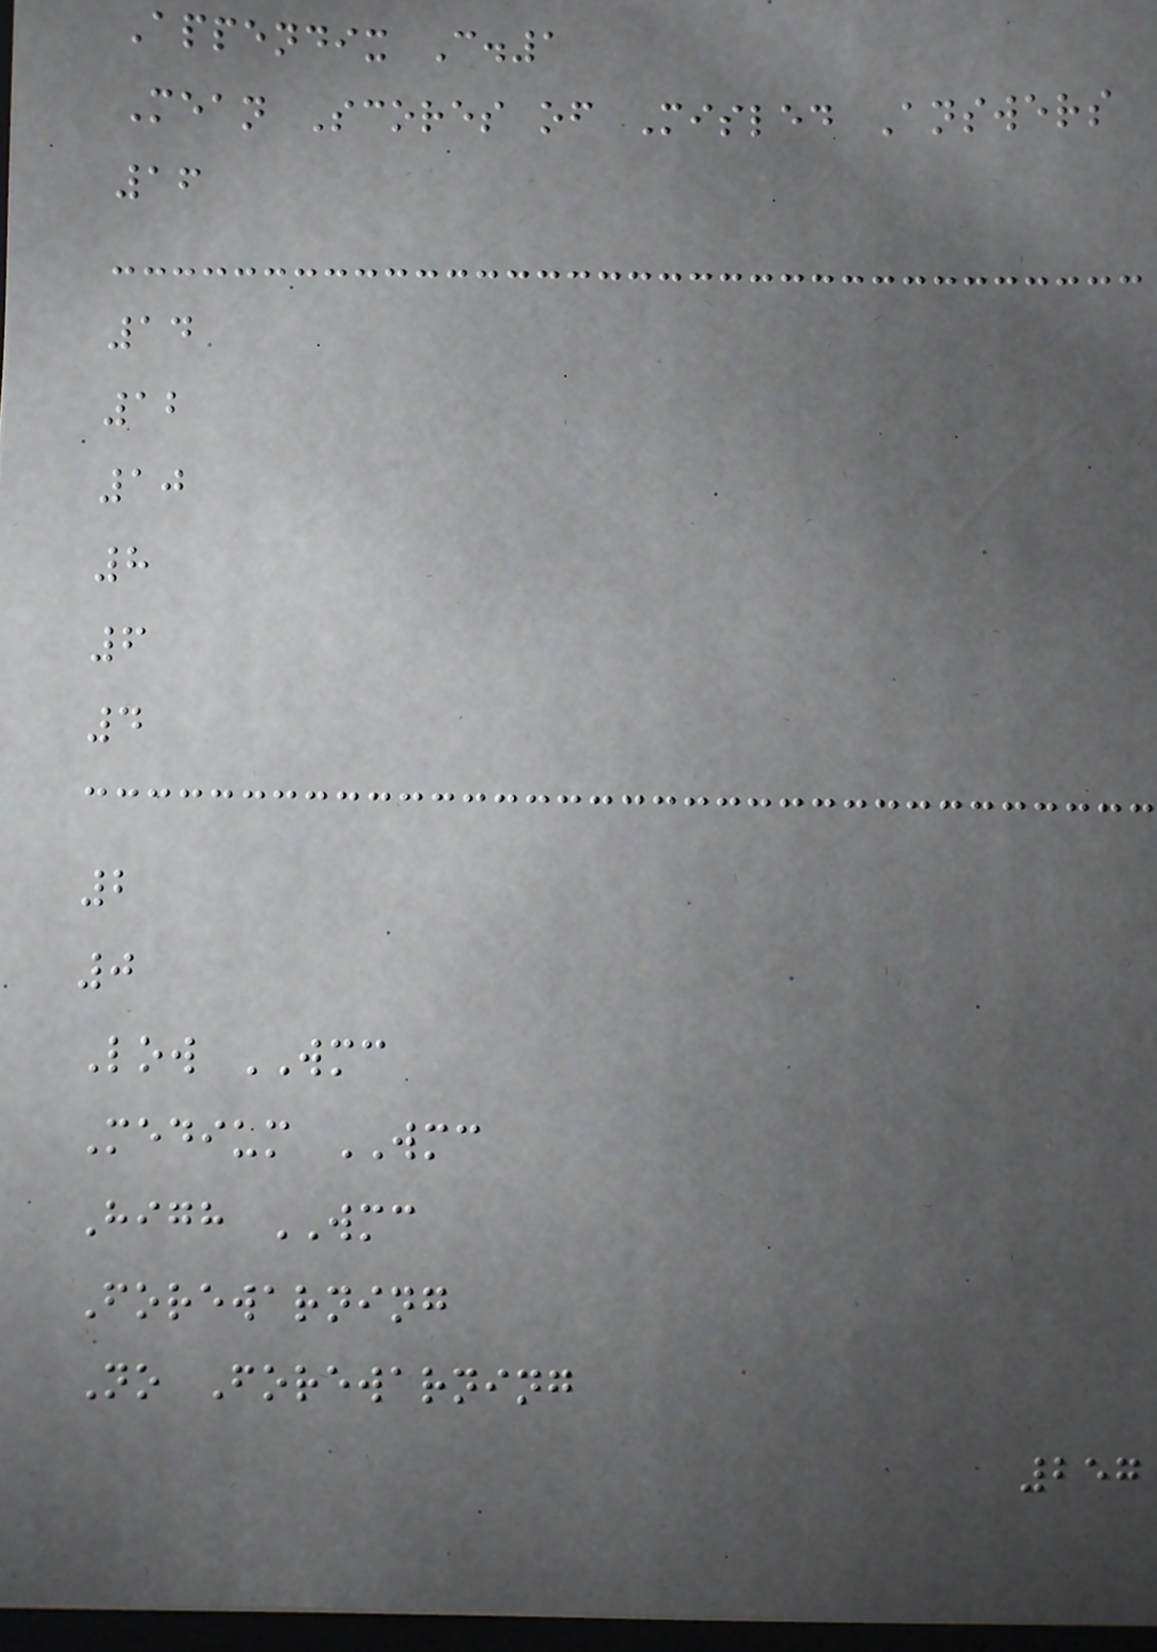Appendix C.1
Mean Scores of Misled Answers
16
14
12
10
8
6
4
2
0
Low WMC
Medium WMC
High WMC
Forewarning
No Forewarning
257
